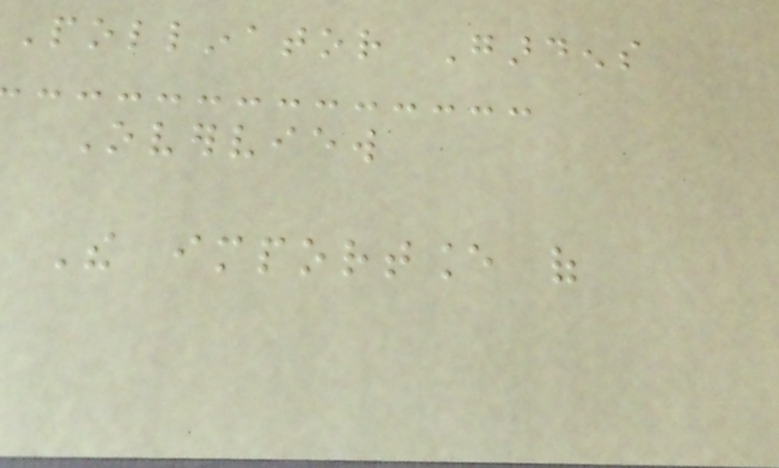Pollinator Gardens
Overview
The importance of
